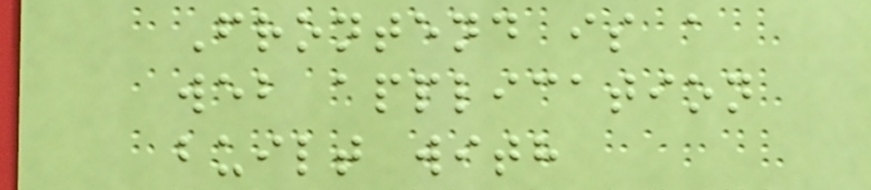Frontend is a
web application
built with
